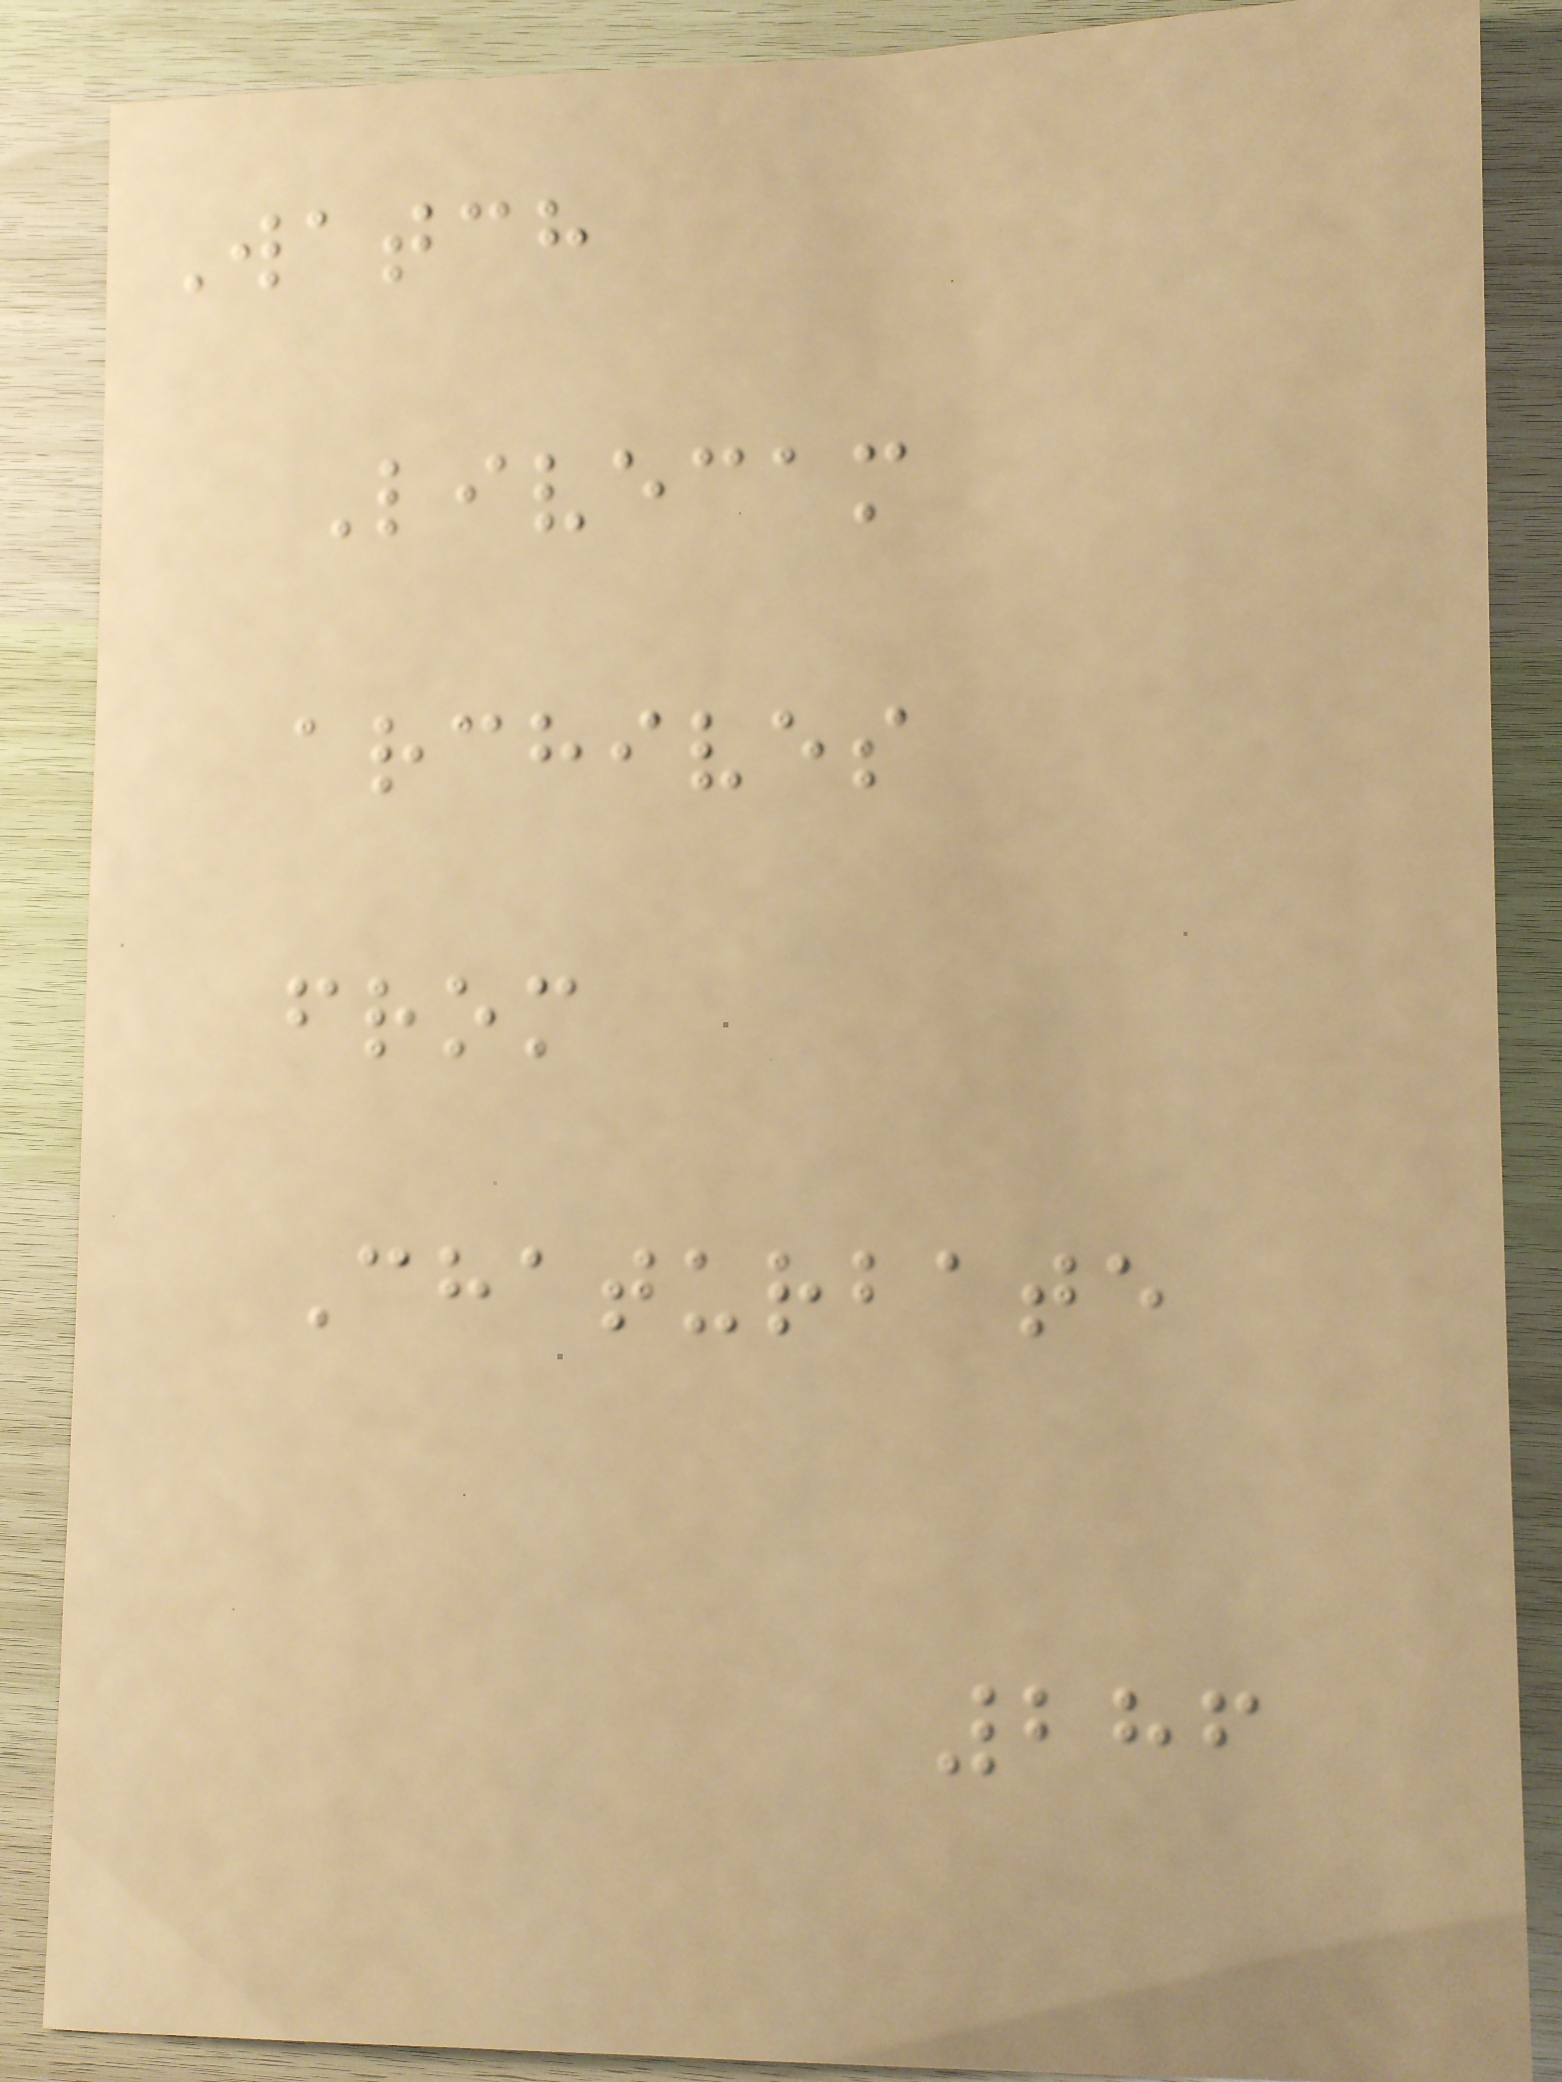Watch
Livecam
archives
from
Chaturbate
286
